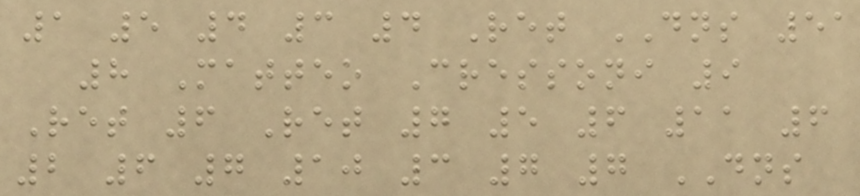1 5 4 3 4 Ret DNS 51
8 Matteo Cressoni 9
Ret 6 Ret 7 5 6 11 6
2 6 7 10 3 7 7 DNS
